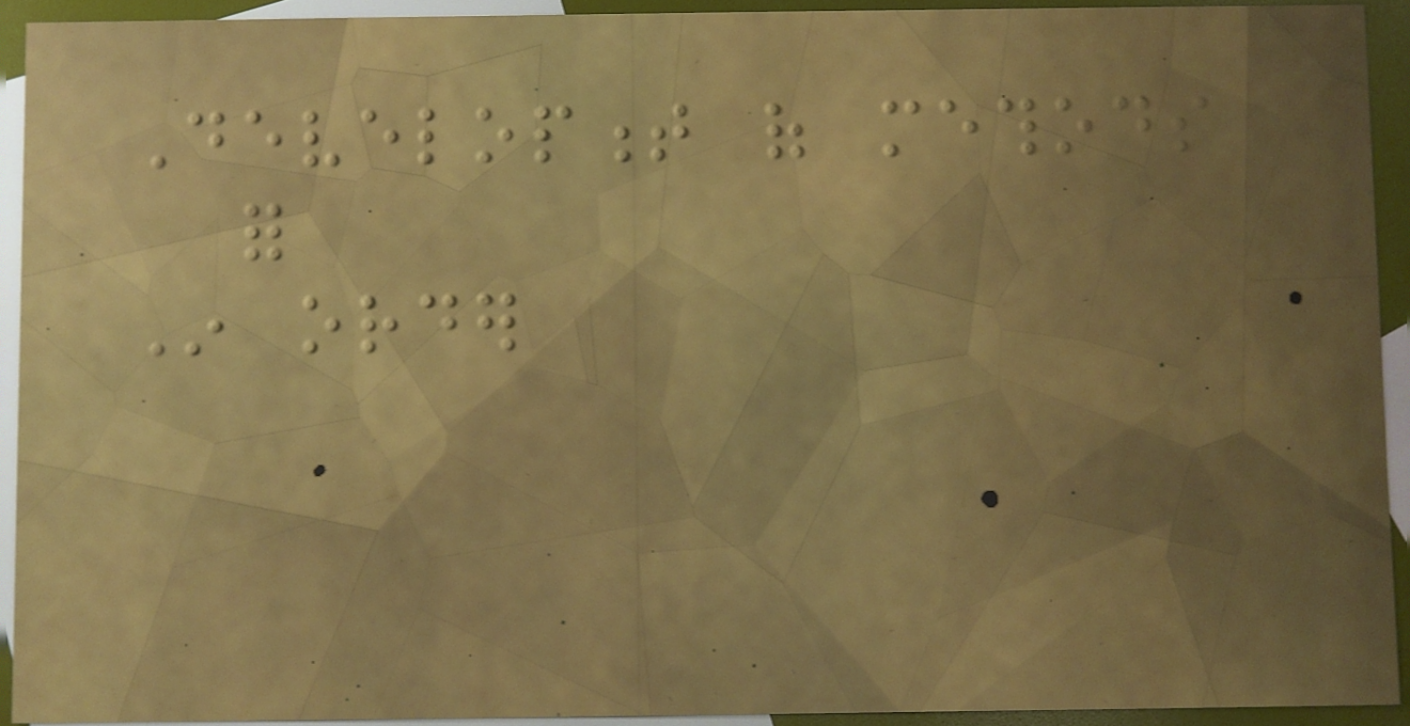Development of methods
for
In order
